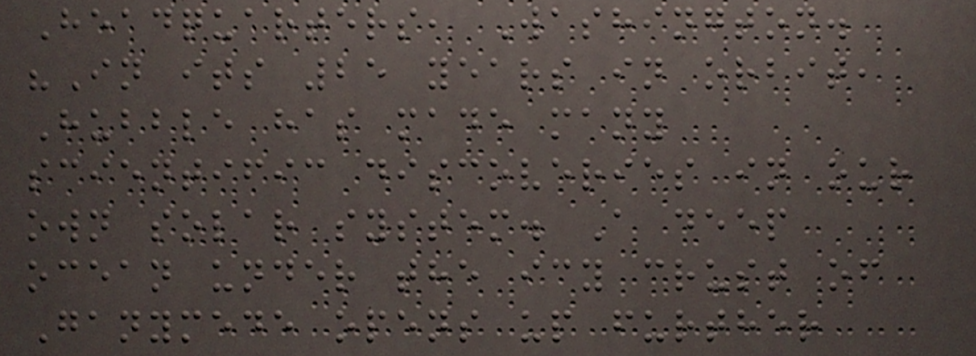Headquarters, Washington.
"In its 25 years in orbit,
Hubble has made many
scientific discoveries in our
own solar system. A deep
ocean under the icy crust of
Ganymede opens up further
